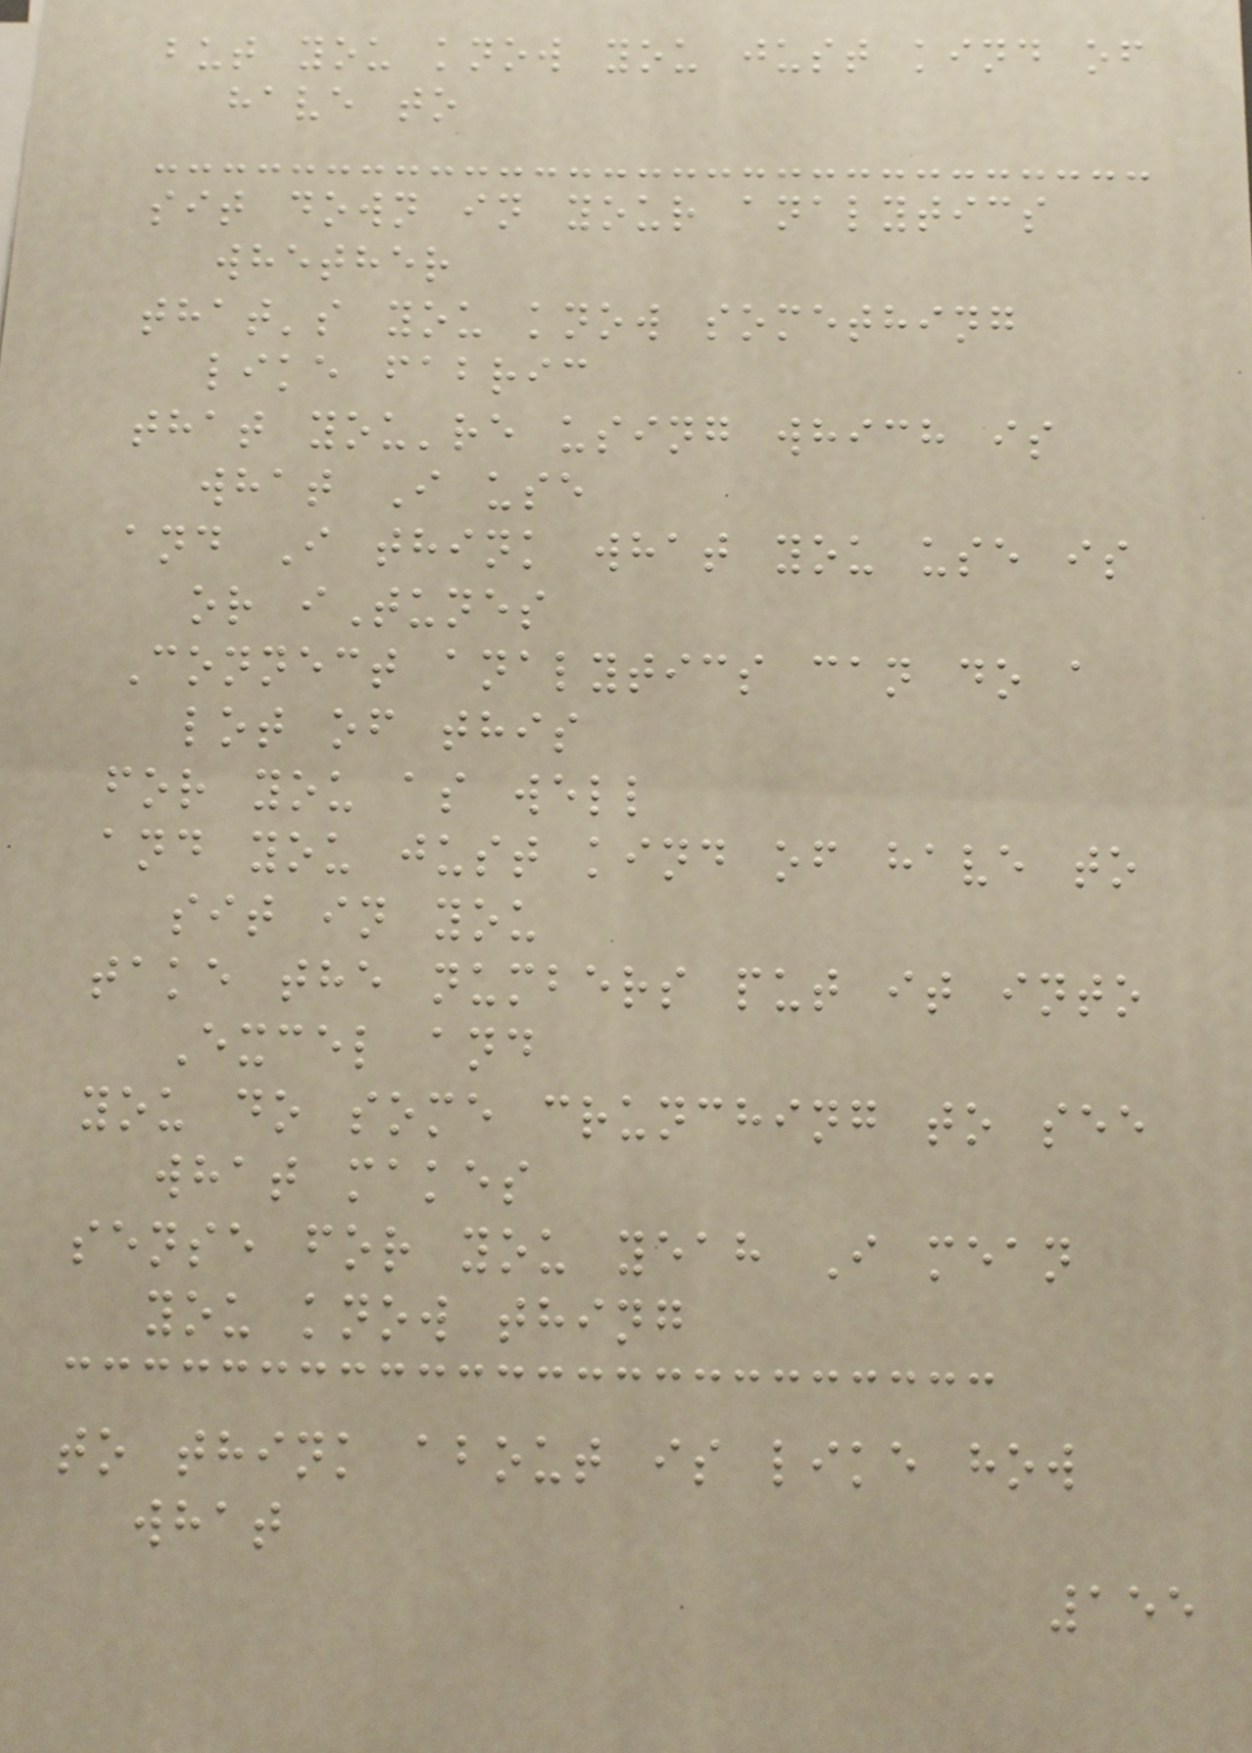but you know you just kind of
have to
sit down in your analytics
whether
that's you know something
like fabric
that you're using which is
what I use
and I think what you use is
or iTunes
Connect analytics can do a
lot of this
for you as well
and you just kind of have to
sit in you
take the numbers put it into
Excel and
you do some crunching to see
what makes
sense for you yeah I mean
you know thing
to think about is like how
what
155
